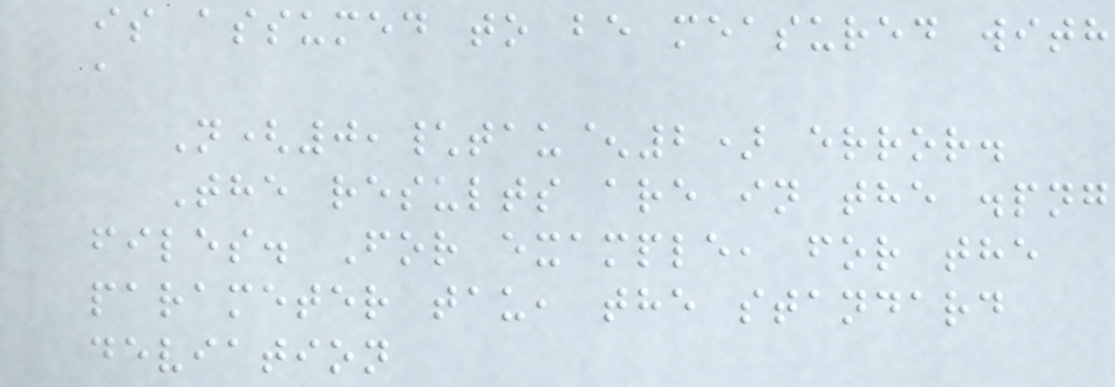is assumed to be measured with
a
N(0,\tau^2) error.
The results are in the .png
files. For example, for the
parameter tau, the standard
deviation
